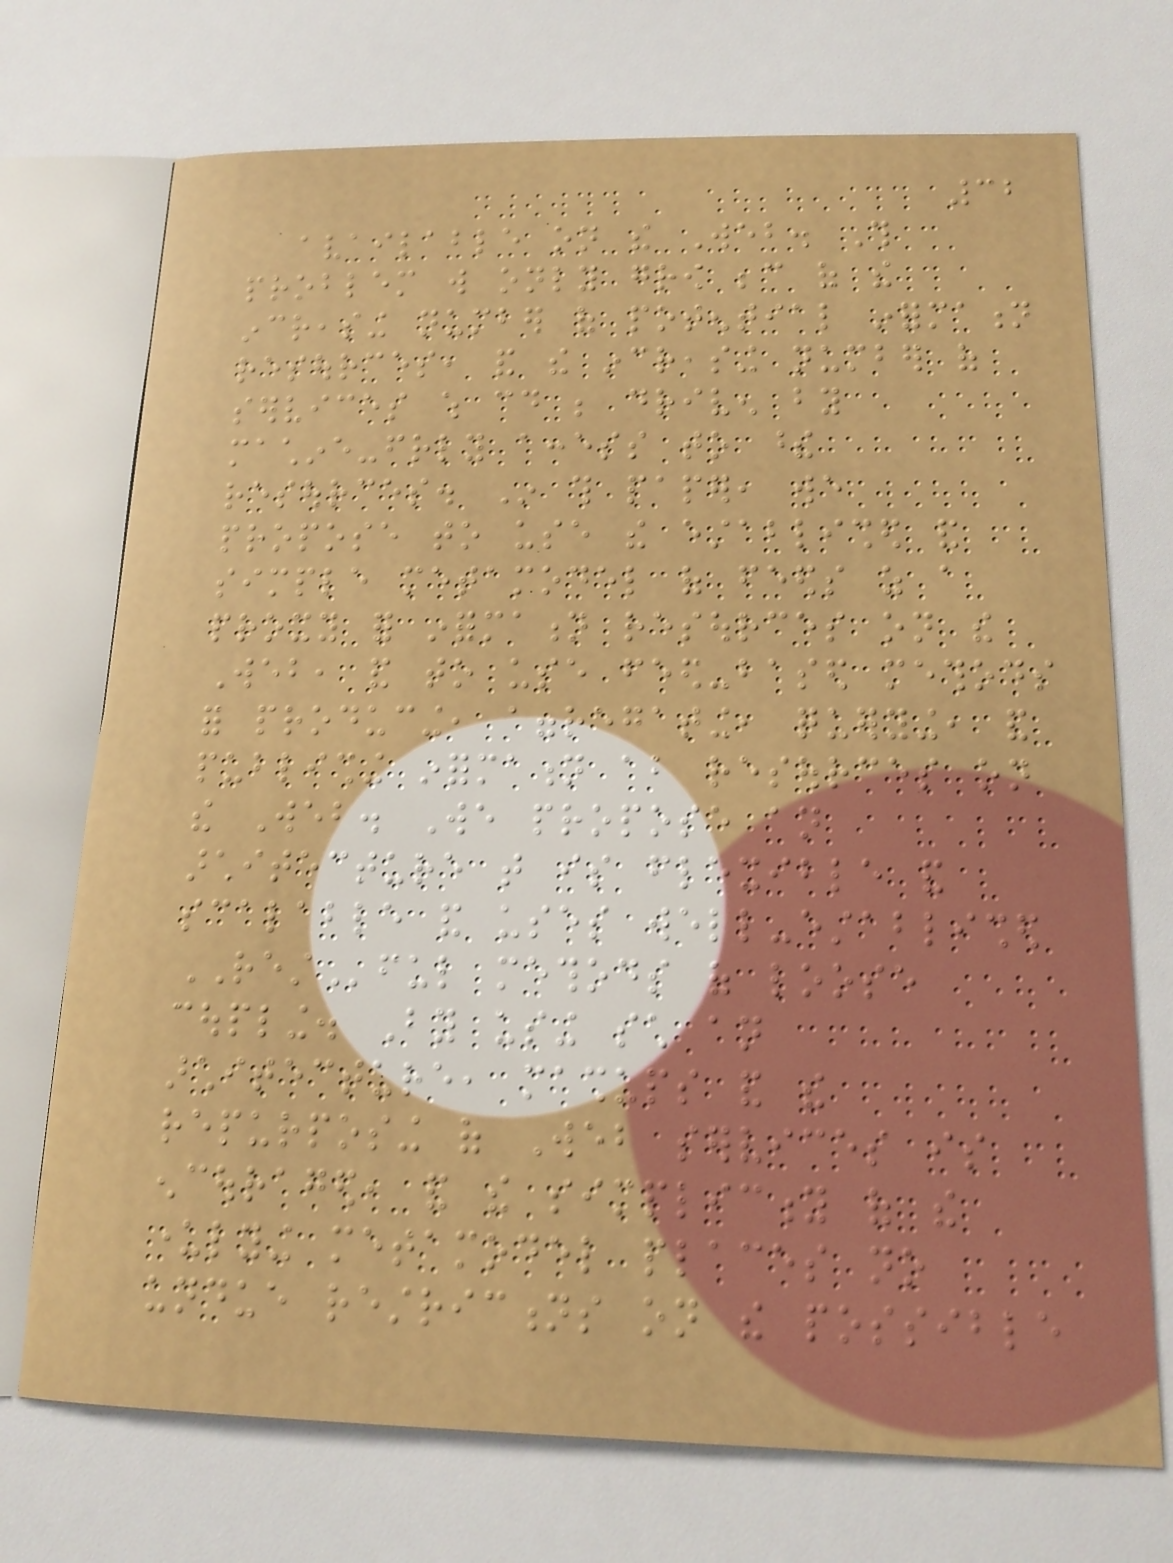32
available on the Web. This
problem will only grow because of the
increasing number of potential information
resources, and the increasing number of
services which could be driven by
machine-friendly access to these
resources. In this paper, we
propose to use the established and
simple metamodel of feeds as a
proxy for information resources on the
Web, and to use feed-based methods
for producing, aggregating, querying, and
publishing information about resources on
the Web. We propose an
architecture that is flexible and
scalable and uses well-established
RESTful methods of loose
coupling. By using such an
architecture, mashups and the
repurposing of Web services is
encouraged, and the simplicity of the
underlying metamodel places no
undue restrictions on the possible
